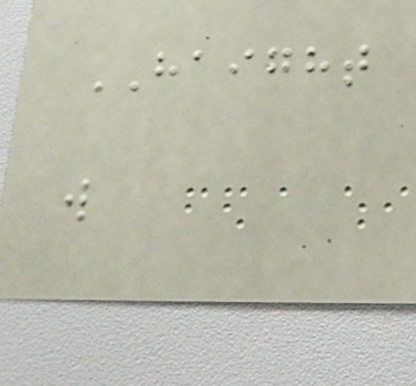HAIGHT
w
